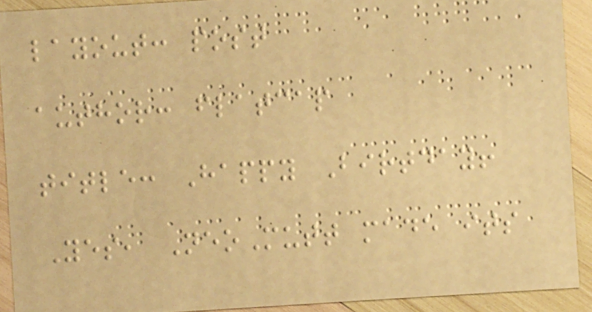layout: post
author: flatcap
title: Happy Birtday!
Yes, NeoMutt made its
